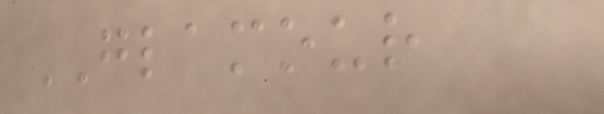GLAMOUR
